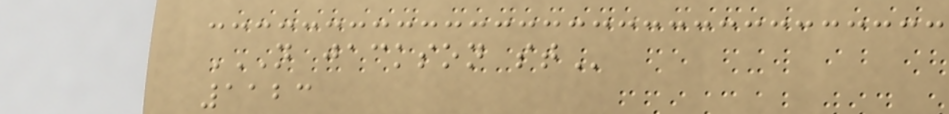N JACKSON ST
1123
